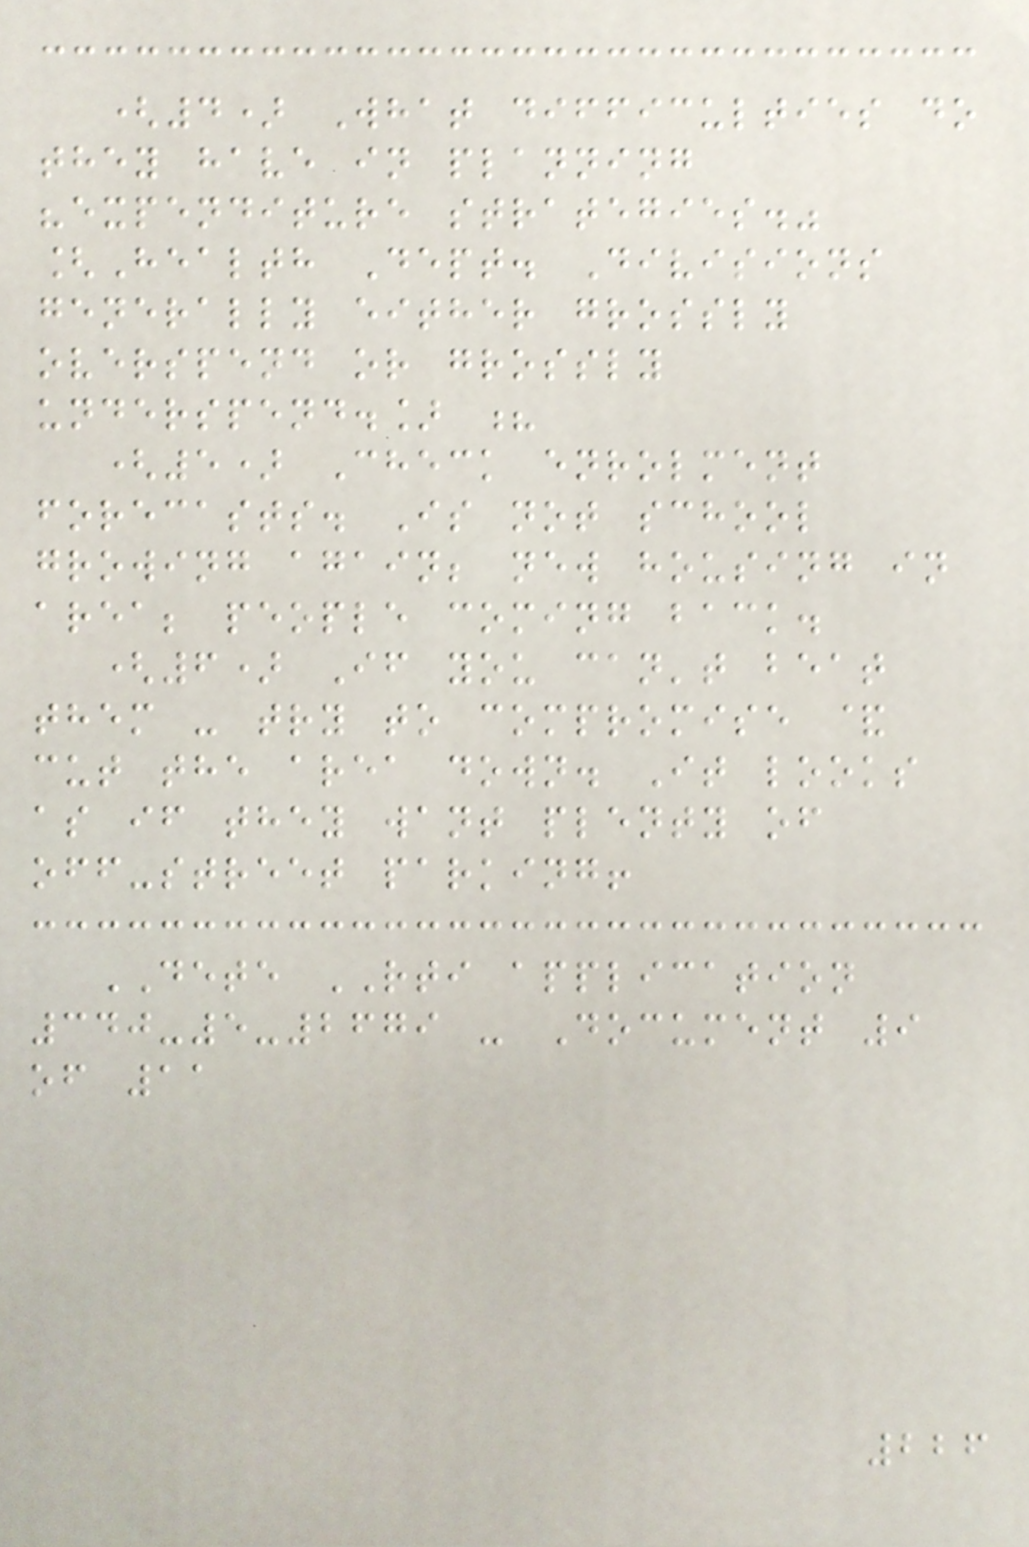(4) What difficulties do
they have in planning
"expenditure strategies."
[Health Dept. Divisions
generally either grossly
overspend or grossly
underspend.] ?
(5) Check enrolment
forecasts. Is not school
growing again; new housing in
area; people coming back.
(6) If you can't beat
them - try to compromise &
cut the area down. It looks
as if they want plenty of
off-street parking!
DETE RTI application
340-5-2679 - Document 9
of 11
226
